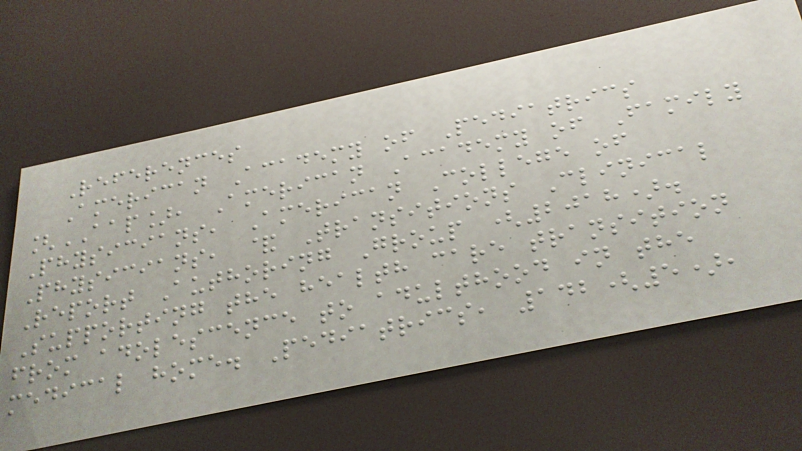References
American Academy of Pediatrics
[AAP], American Academy of Family
Physicians, American College of
Physicians, & Transitions Clinical
Report Authoring Group (2018).
Supporting the health care transition
from adolescence to adulthood in the
medical home. Pediatrics, 142(5),
